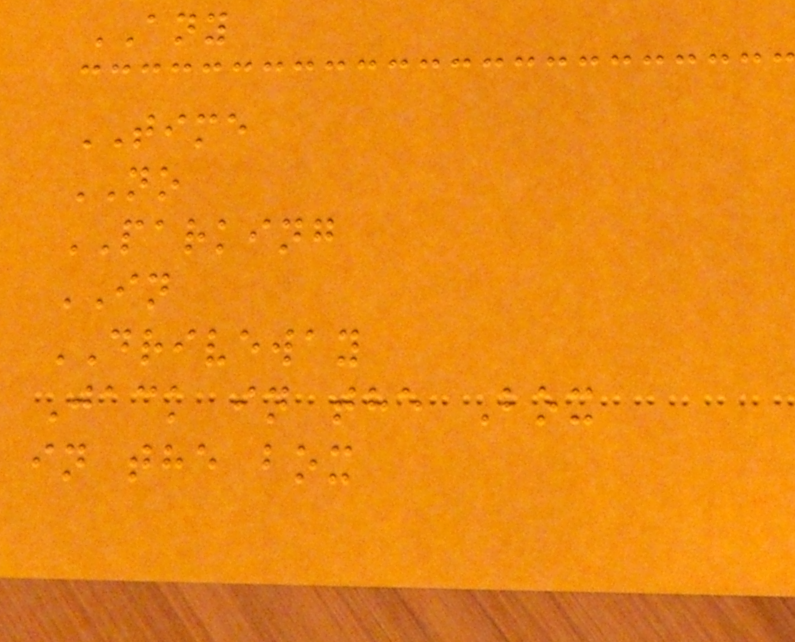ANY
TIME
NO
PARKING
IN
DRIVEWAY
Jack in the Box
in the box
